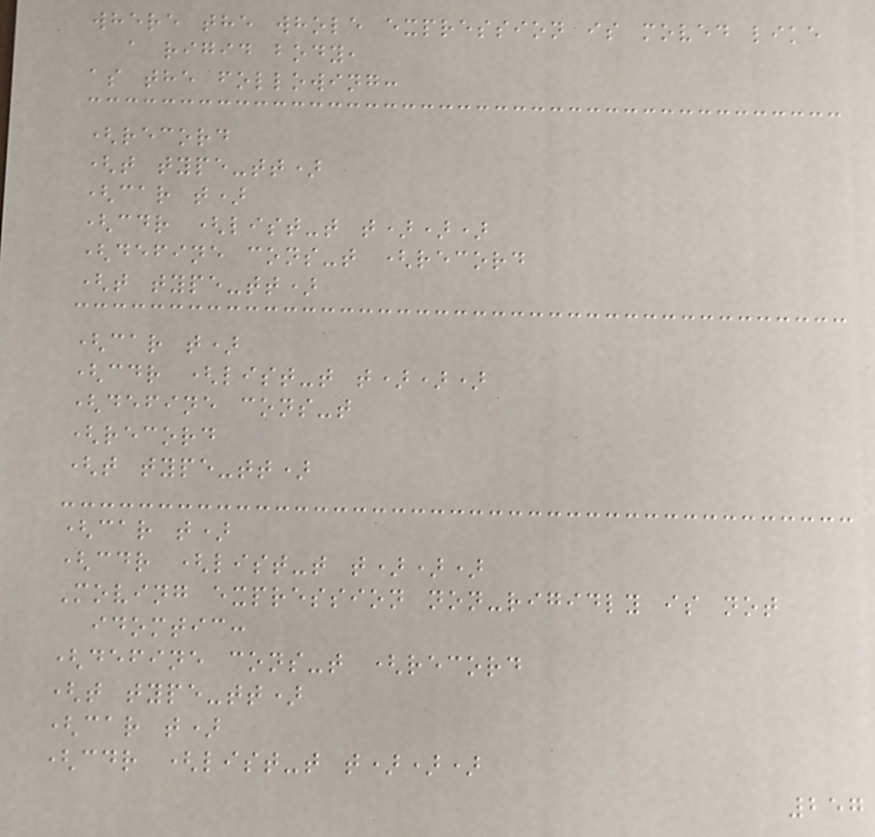where the whole expression is moved like
a rigid body,
as the following:
(record
(t type-tt)
(car t)
(cdr (list-t t)))
(define cons-t (record
(t type-tt)
(car t)
(cdr (list-t t)))
(define cons-t
(record
(t type-tt)
(car t)
(cdr (list-t t)))
Moving expression non-rigidly is not
idomtic:
(define cons-t (record
(t type-tt)
(car t)
(cdr (list-t t)))
257
